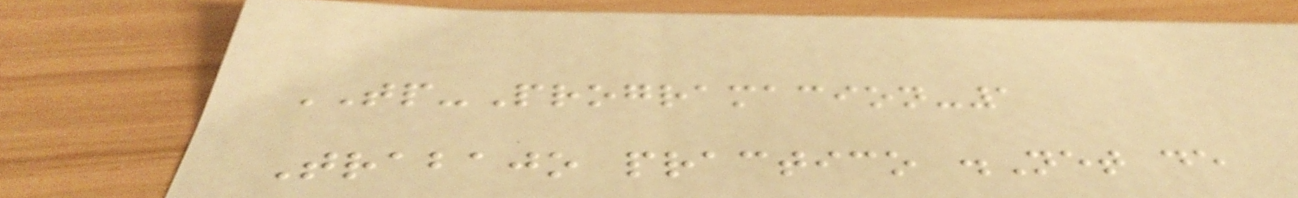TP-Programacion-1
Trabajo practico .Net de
